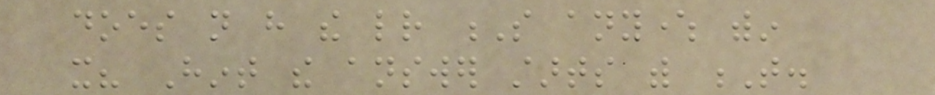does not have the letter S anywhere within
it? Hint the answer starts with T.
